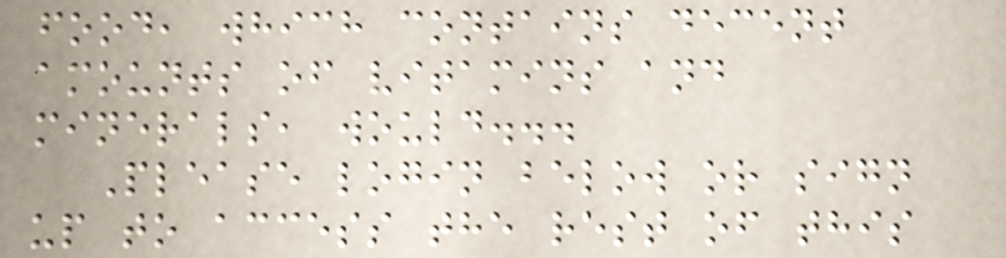food, which contains decent
amounts of vitamins and
minerals, would...
Please login below or sign
up to access the rest of this
